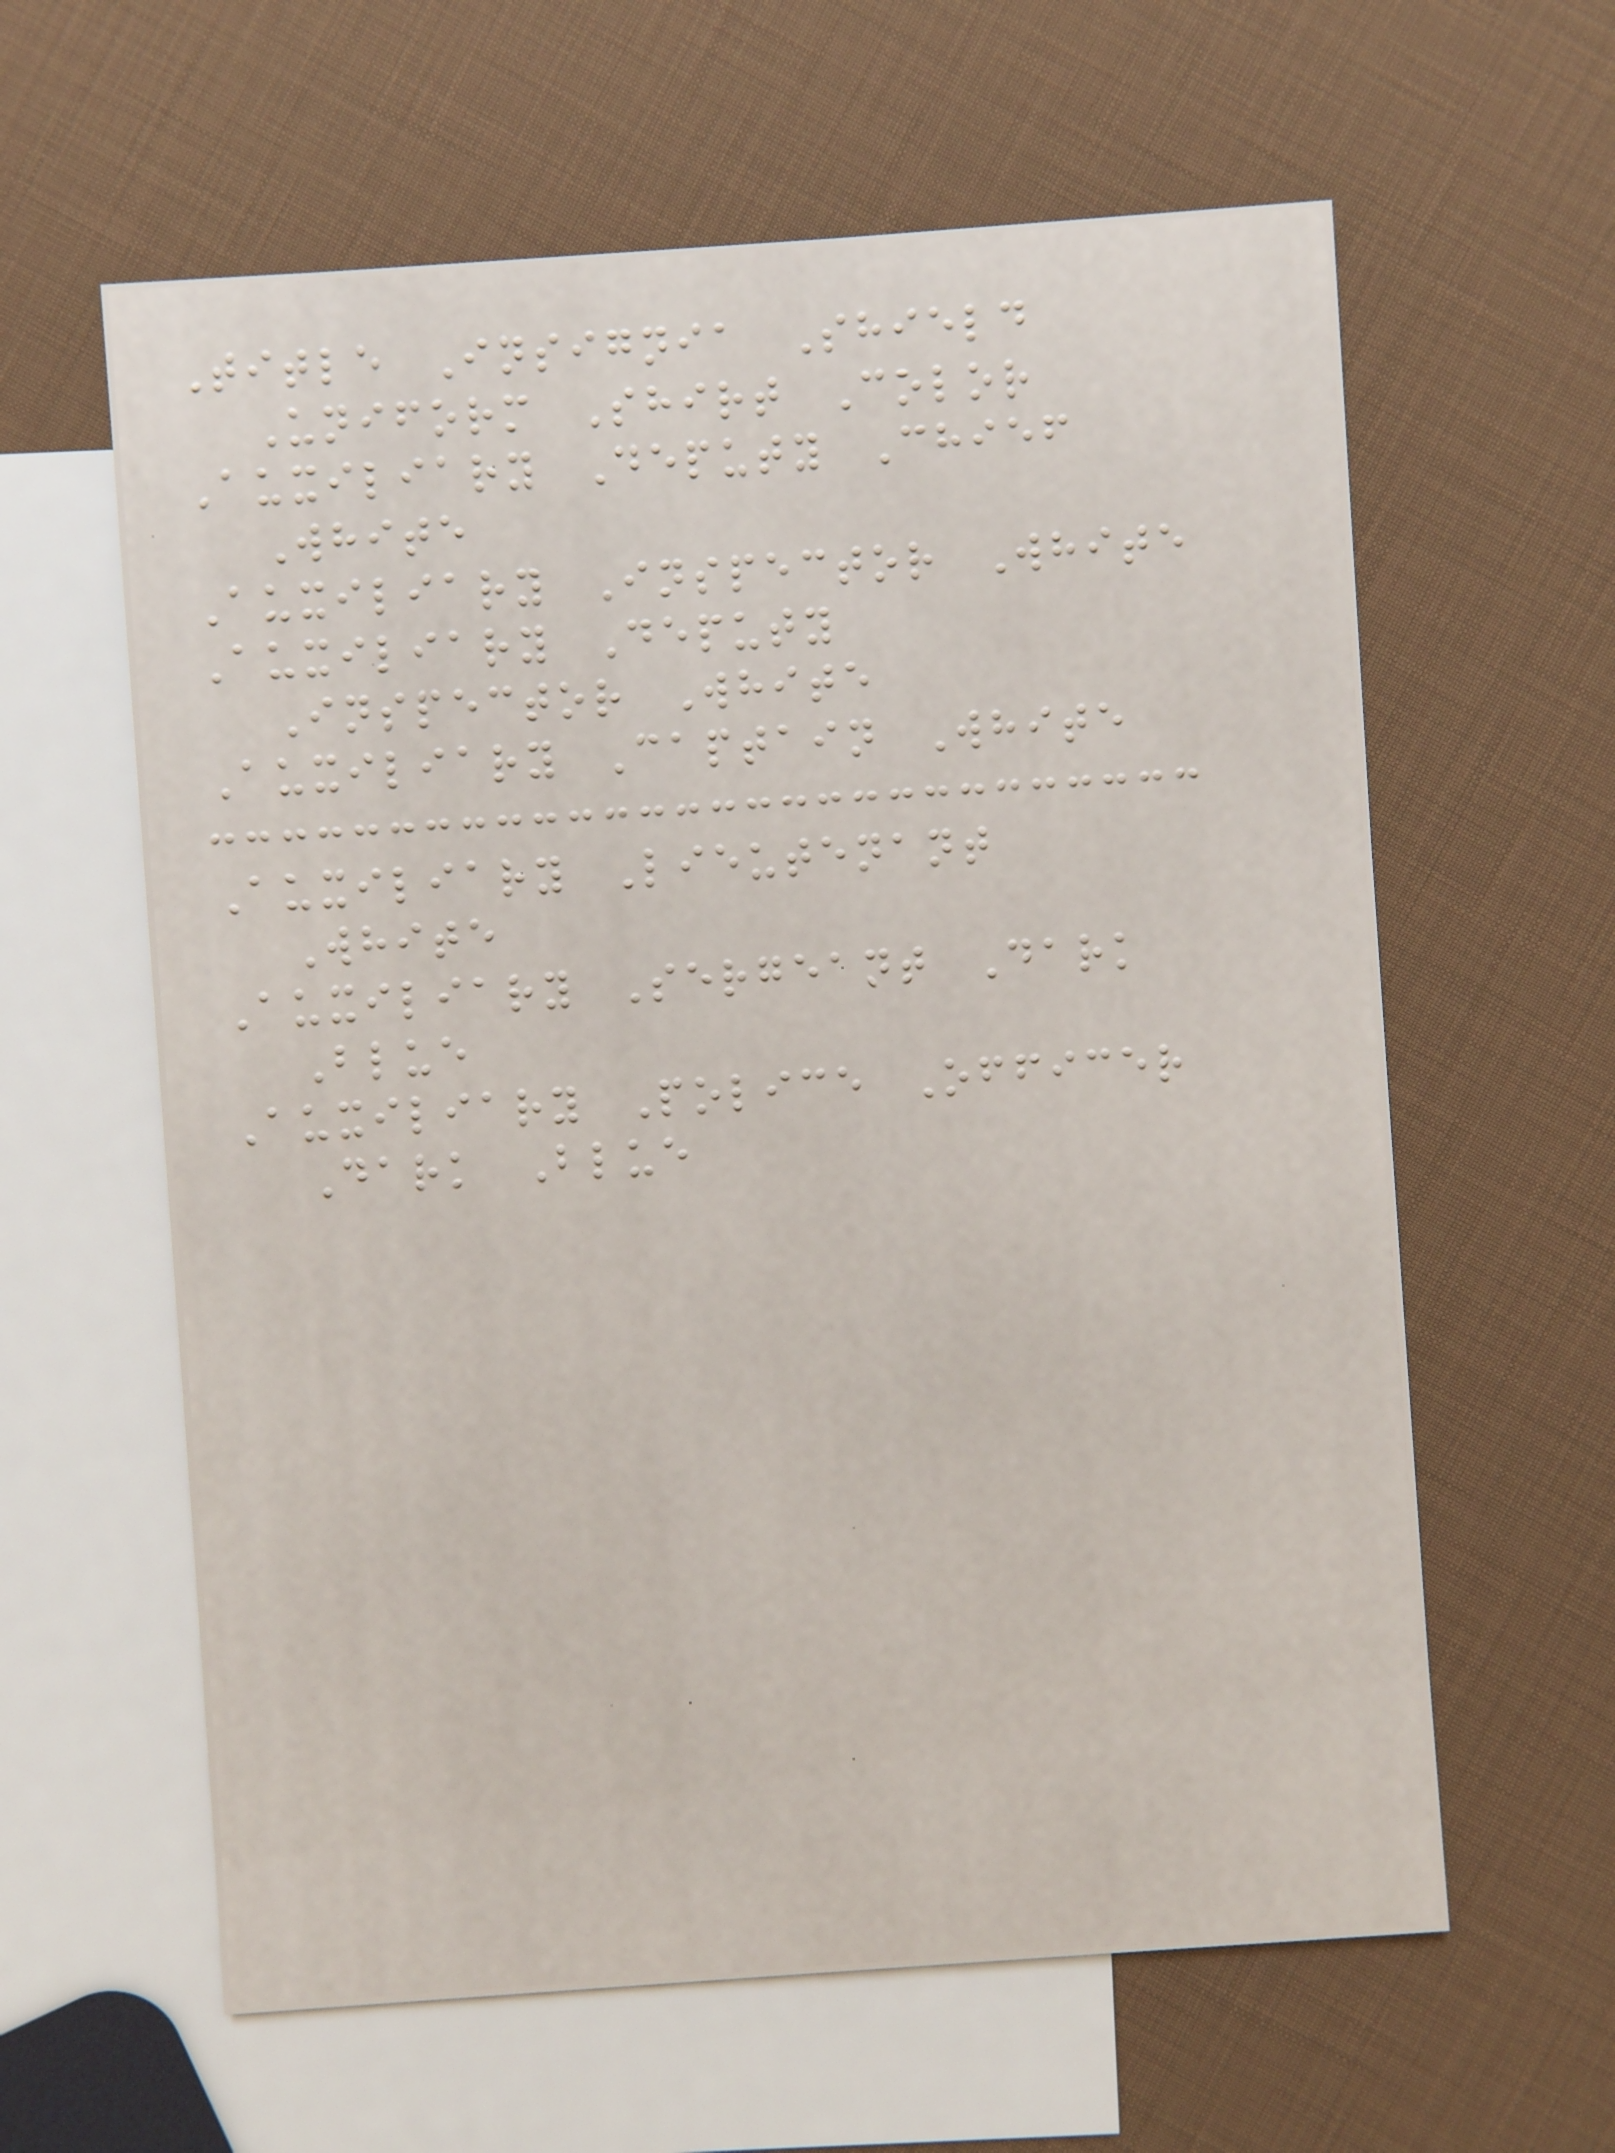Title Insignia Shield
Uniform Shirt Color
Auxiliary Deputy Chief
White
Auxiliary Inspector White
Auxiliary Deputy
Inspector White
Auxiliary Captain White
Auxiliary Lieutenant
White
Auxiliary Sergeant Dark
Blue
Auxiliary Police Officer
Dark Blue
